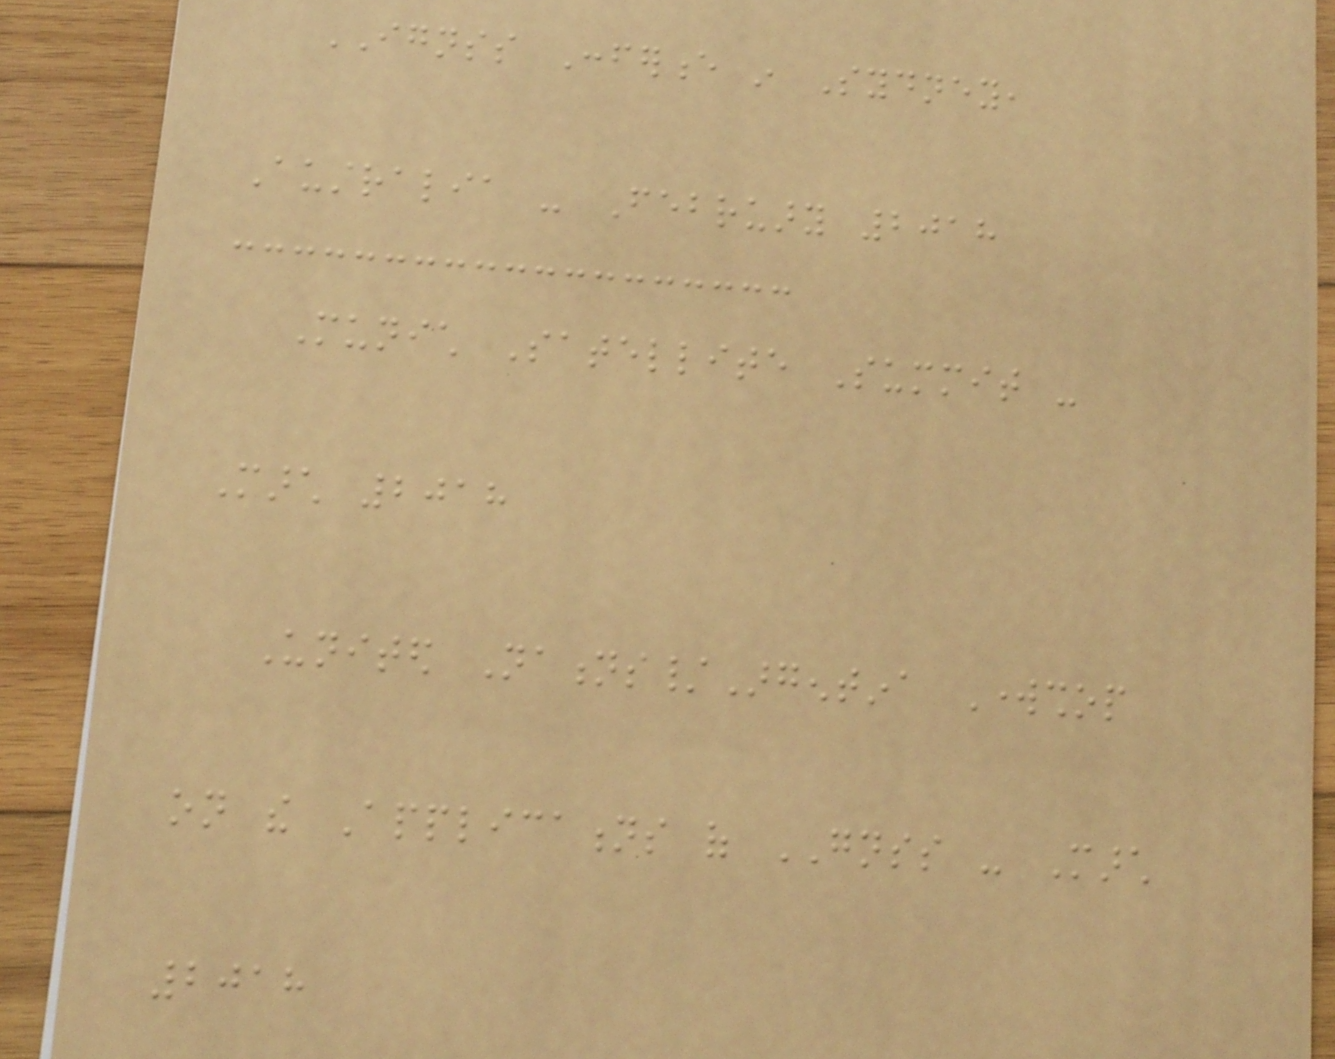IGNSS Conference in Sydney,
Australia - February 2018
Munich Satellite Summit -
March 2018
United Nations/Argentina Workshop
on the Applications of GNSS - March
2018
